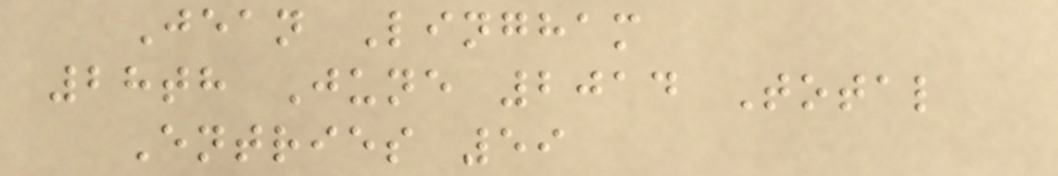Jean Lingham
28th June 2014 Total
Entries 59
